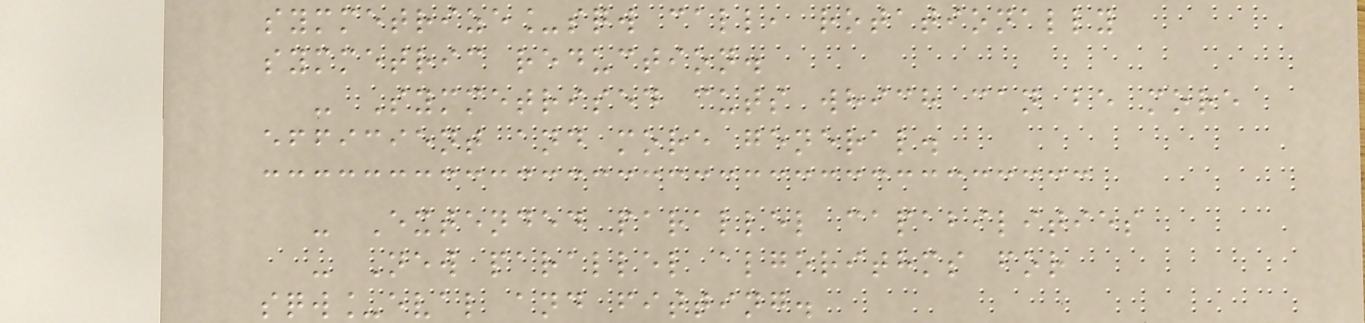symmetrize_sqw call, rotationally
symmetric reduction.
- Symmetrised cuts which can be more
efficient and more general.
- Extended parallel capabilities
- New parallel algorithms for
sqw_eval and fitting.
